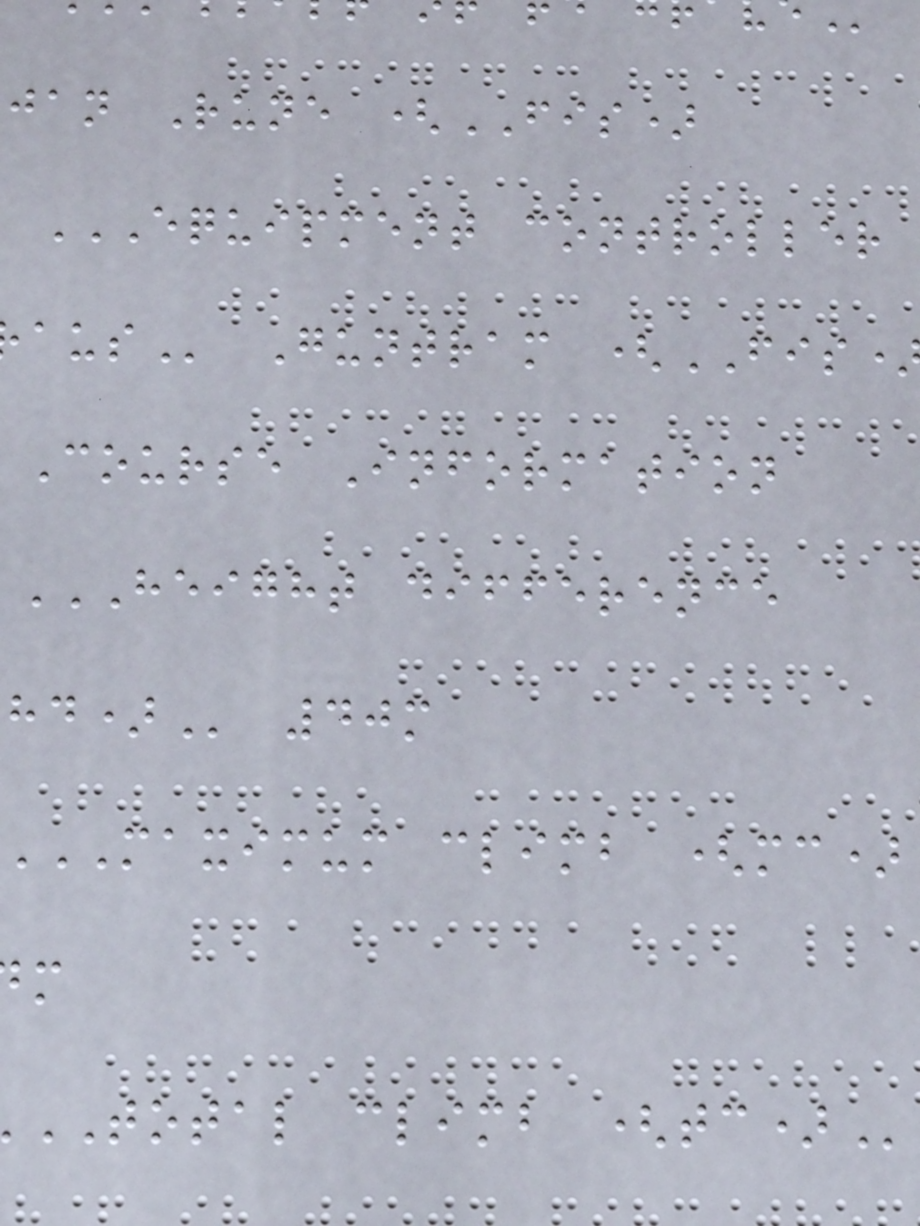jan Rune (FIS)
EQUIPMENT CONTROLLER
Guntram (FIS
Course Information
HEIGHT DIFFERENCE
40m
MAXIMUM climb (
TOTAL climb
